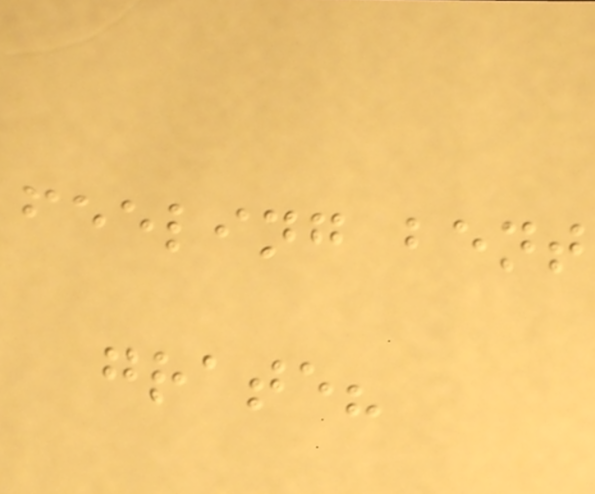feeling bent
grate?
